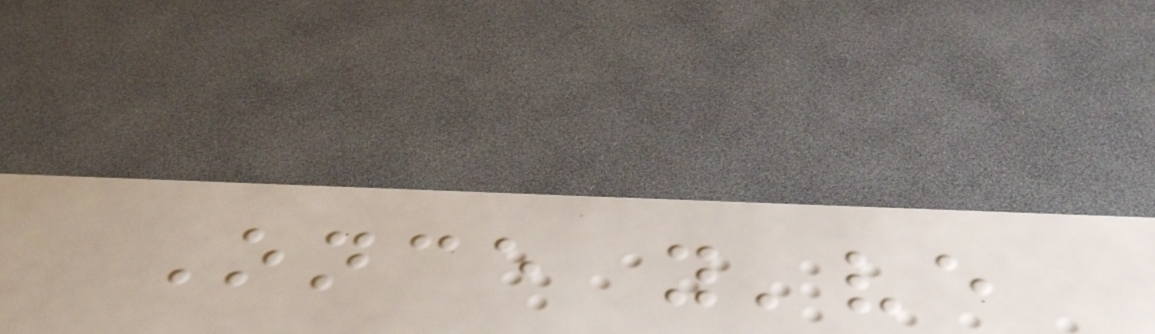Once you've
